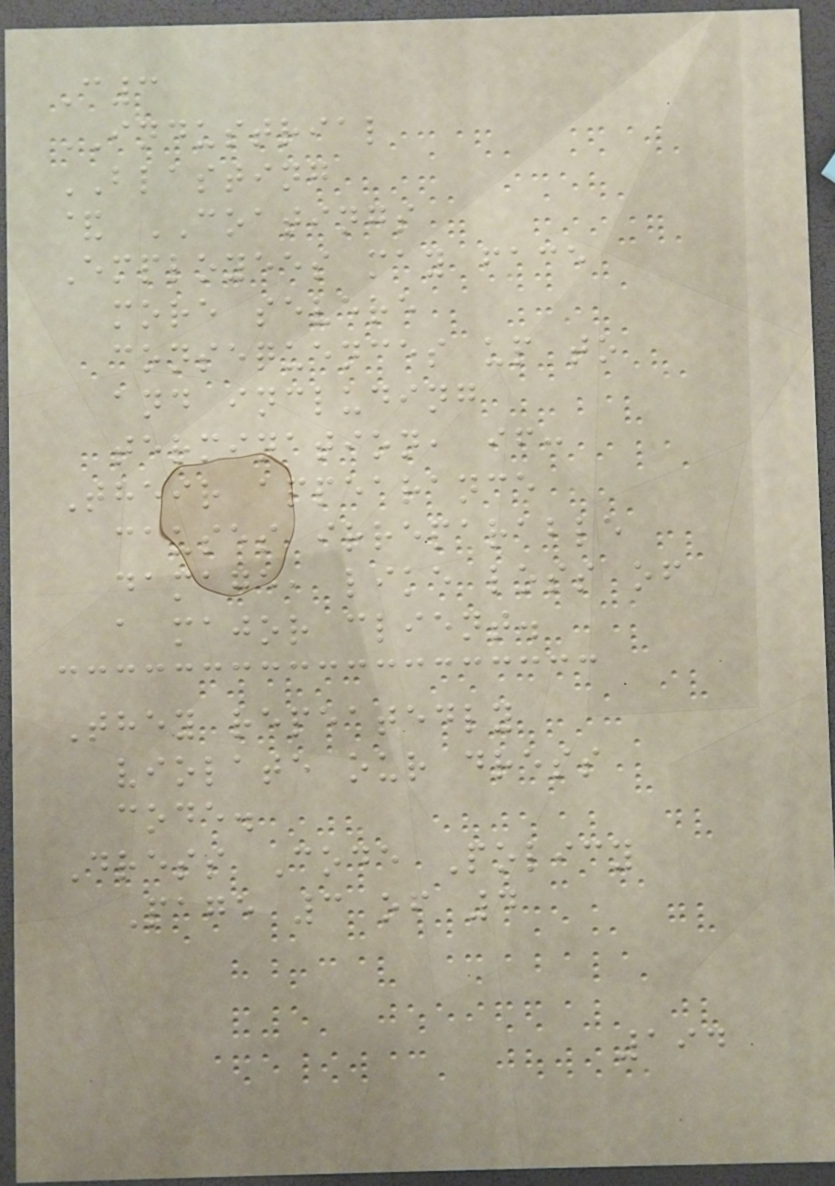C3
INDUSTRIAL
BLASTING
& COATINGS
Employees may face
more severe
consequences up to
and including
termination, if:
Their appearance
causes irreparable
damage, like loss of
a major client.
They repeatedly
violate our dress
code.
Dress Code Policy
Page 3 of 4
194
